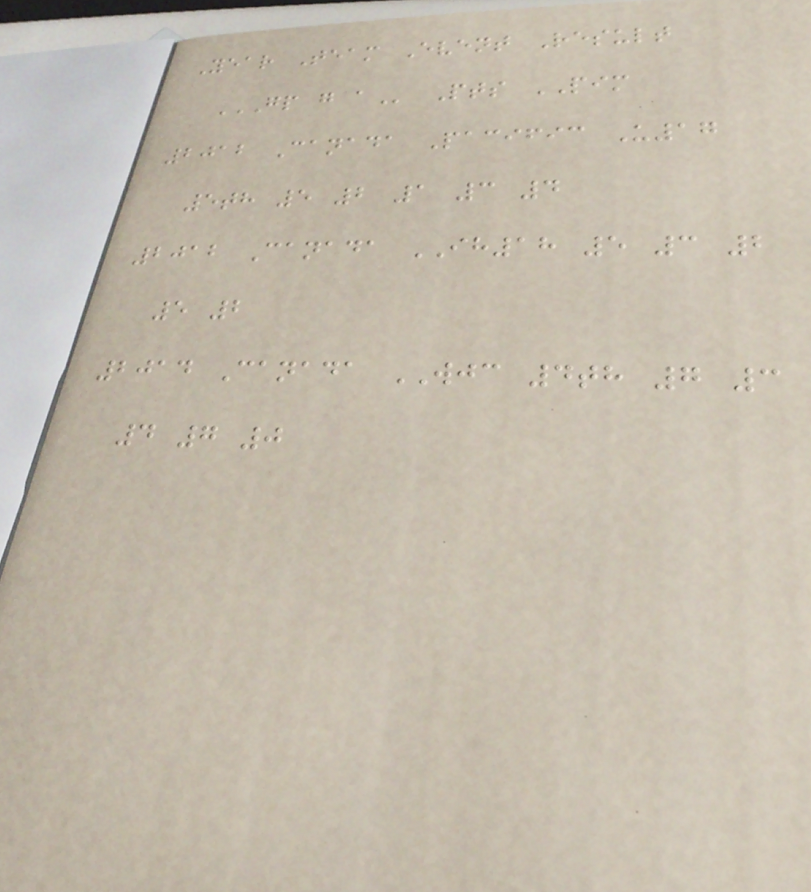Year Team Event Result
GP G A Pts PIM
2012 Canada Pacific U17
5th 5 2 1 3 4
2012 Canada IH18 5 3 2
5 2
2014 Canada WJC 4th 7 3
4 7 0
